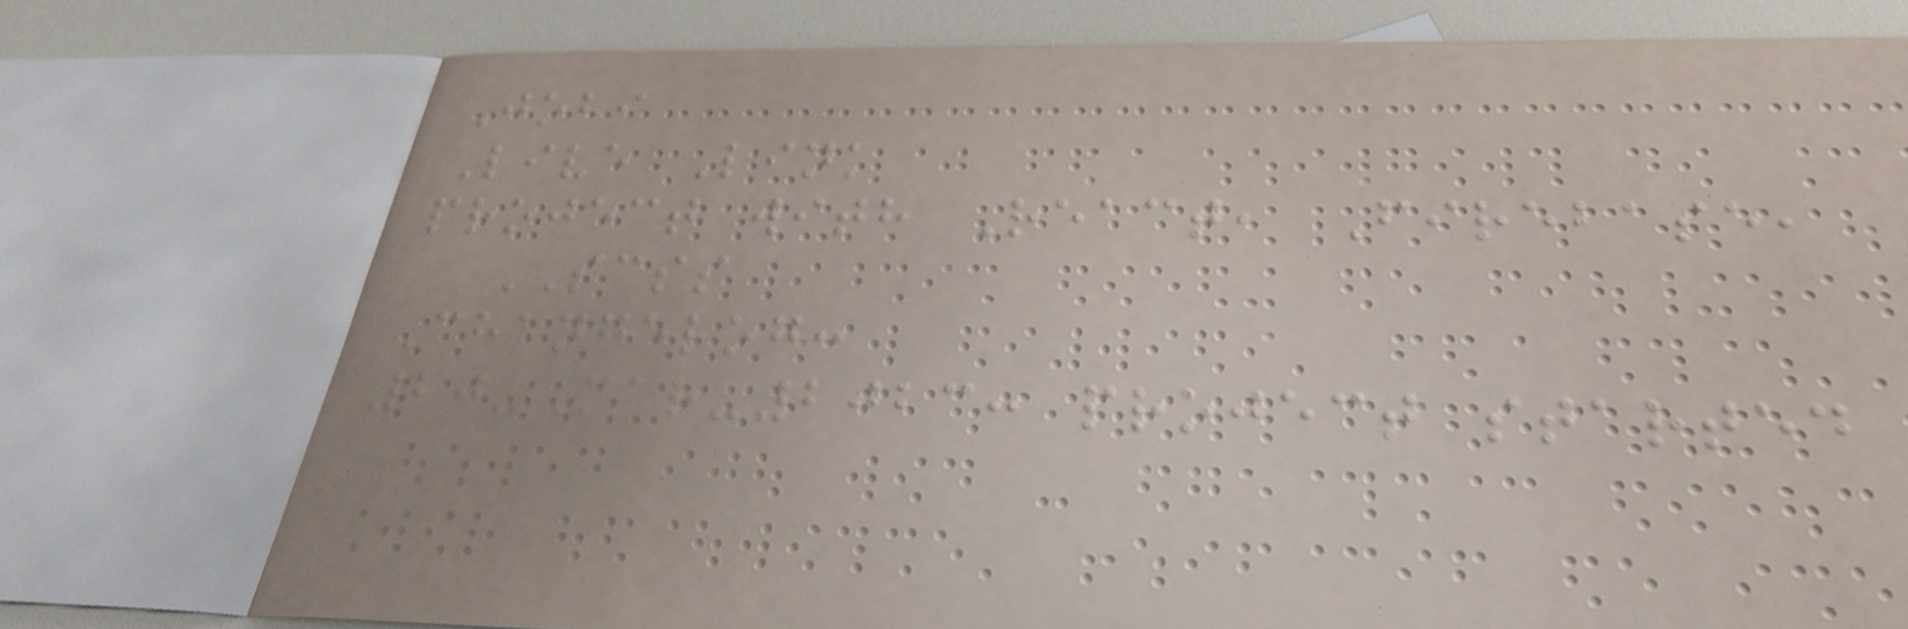Jobi
Live Link
project with React, Firebase,
SCSS
Changelog:
20-Mar-2023: project started
